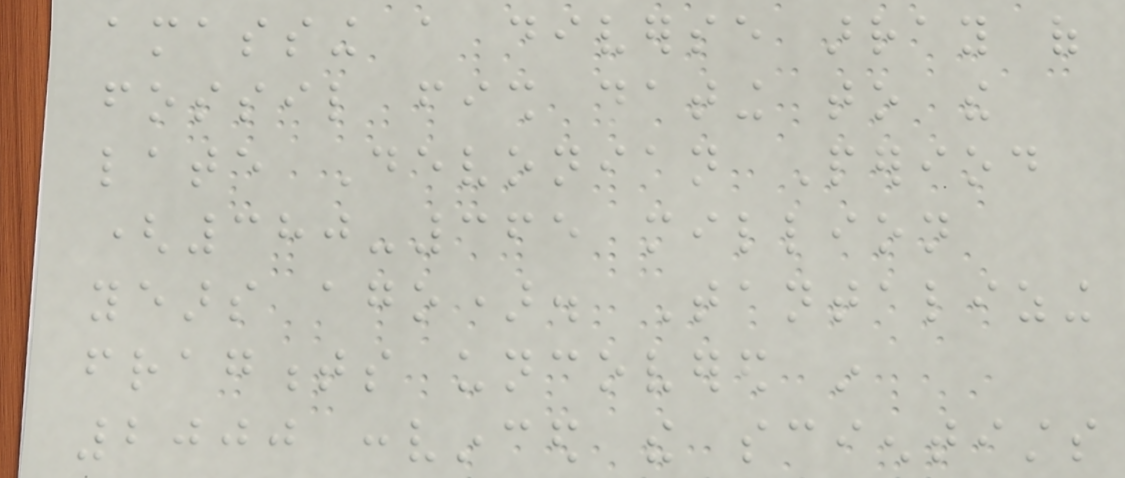amassing a diverse array of
fossil fish dating to the
late Devonian Period
(380-365 million
years ago). Tantalizing
fragments uncovered in
2000 convinced the scientists
